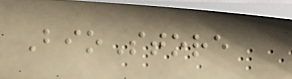BioStore
